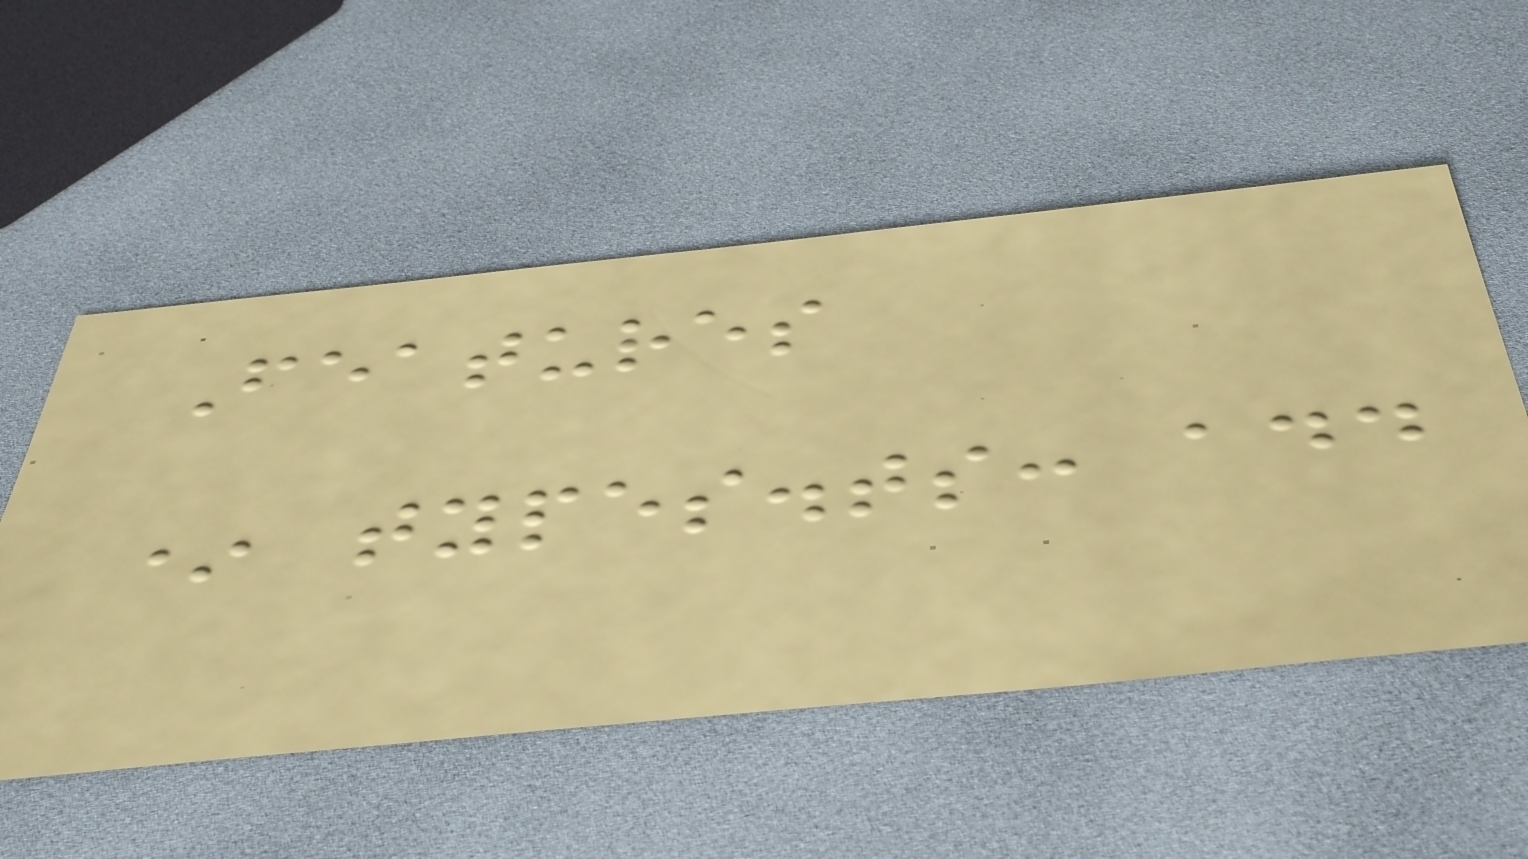Features
* types.ts: add
